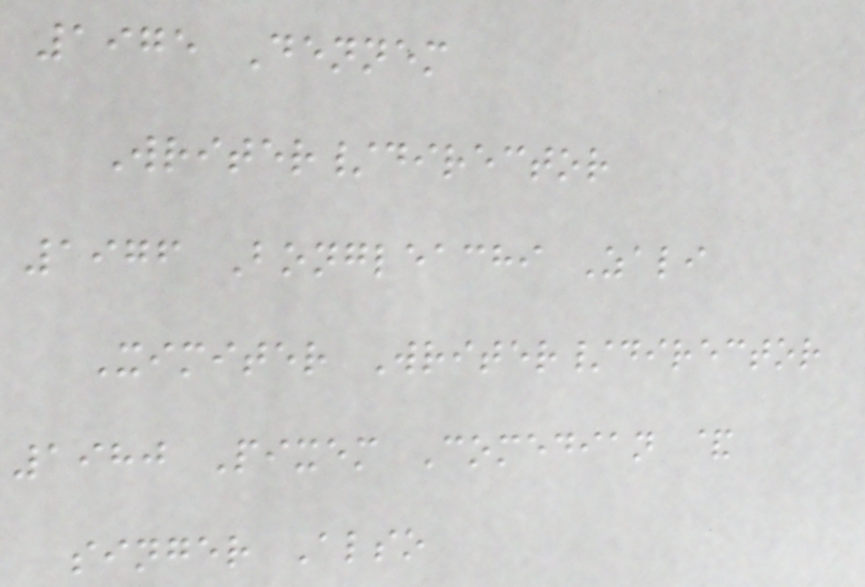1975 Dennem
Writer/director
1976 Bongleachi Zali
Ximiter Writer/director
1980 Pixem Comedian &
singer Also
